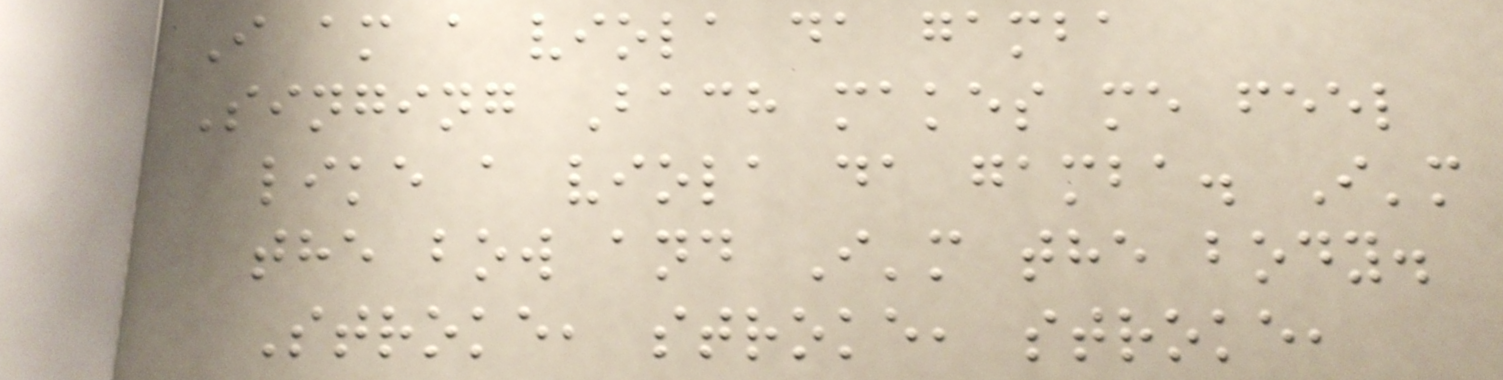I am a viola da gamba
Singing Bach makes me feel
like a viola da gamba. I'm
the bow and I'm the body.
Stroke, stroke, stroke,
